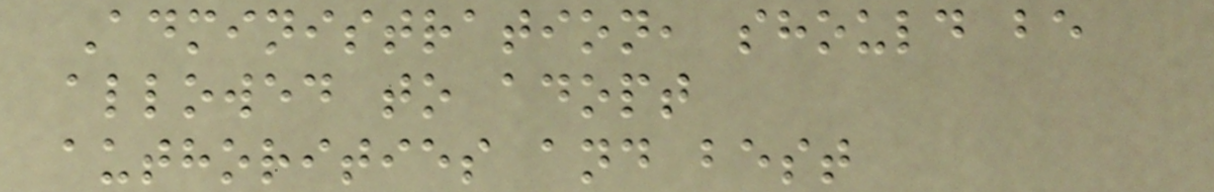Administration, should be
allowed to adopt
authorities and best
